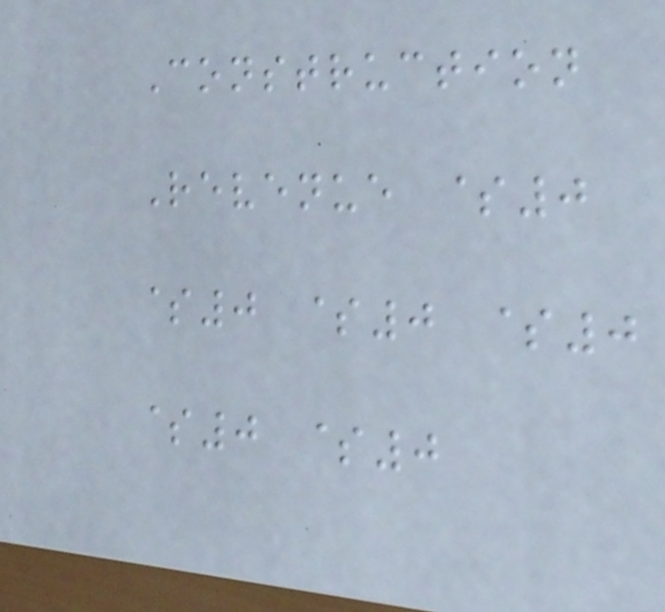Construction
Revenue $0
$0 $0 $0
$0 $0
